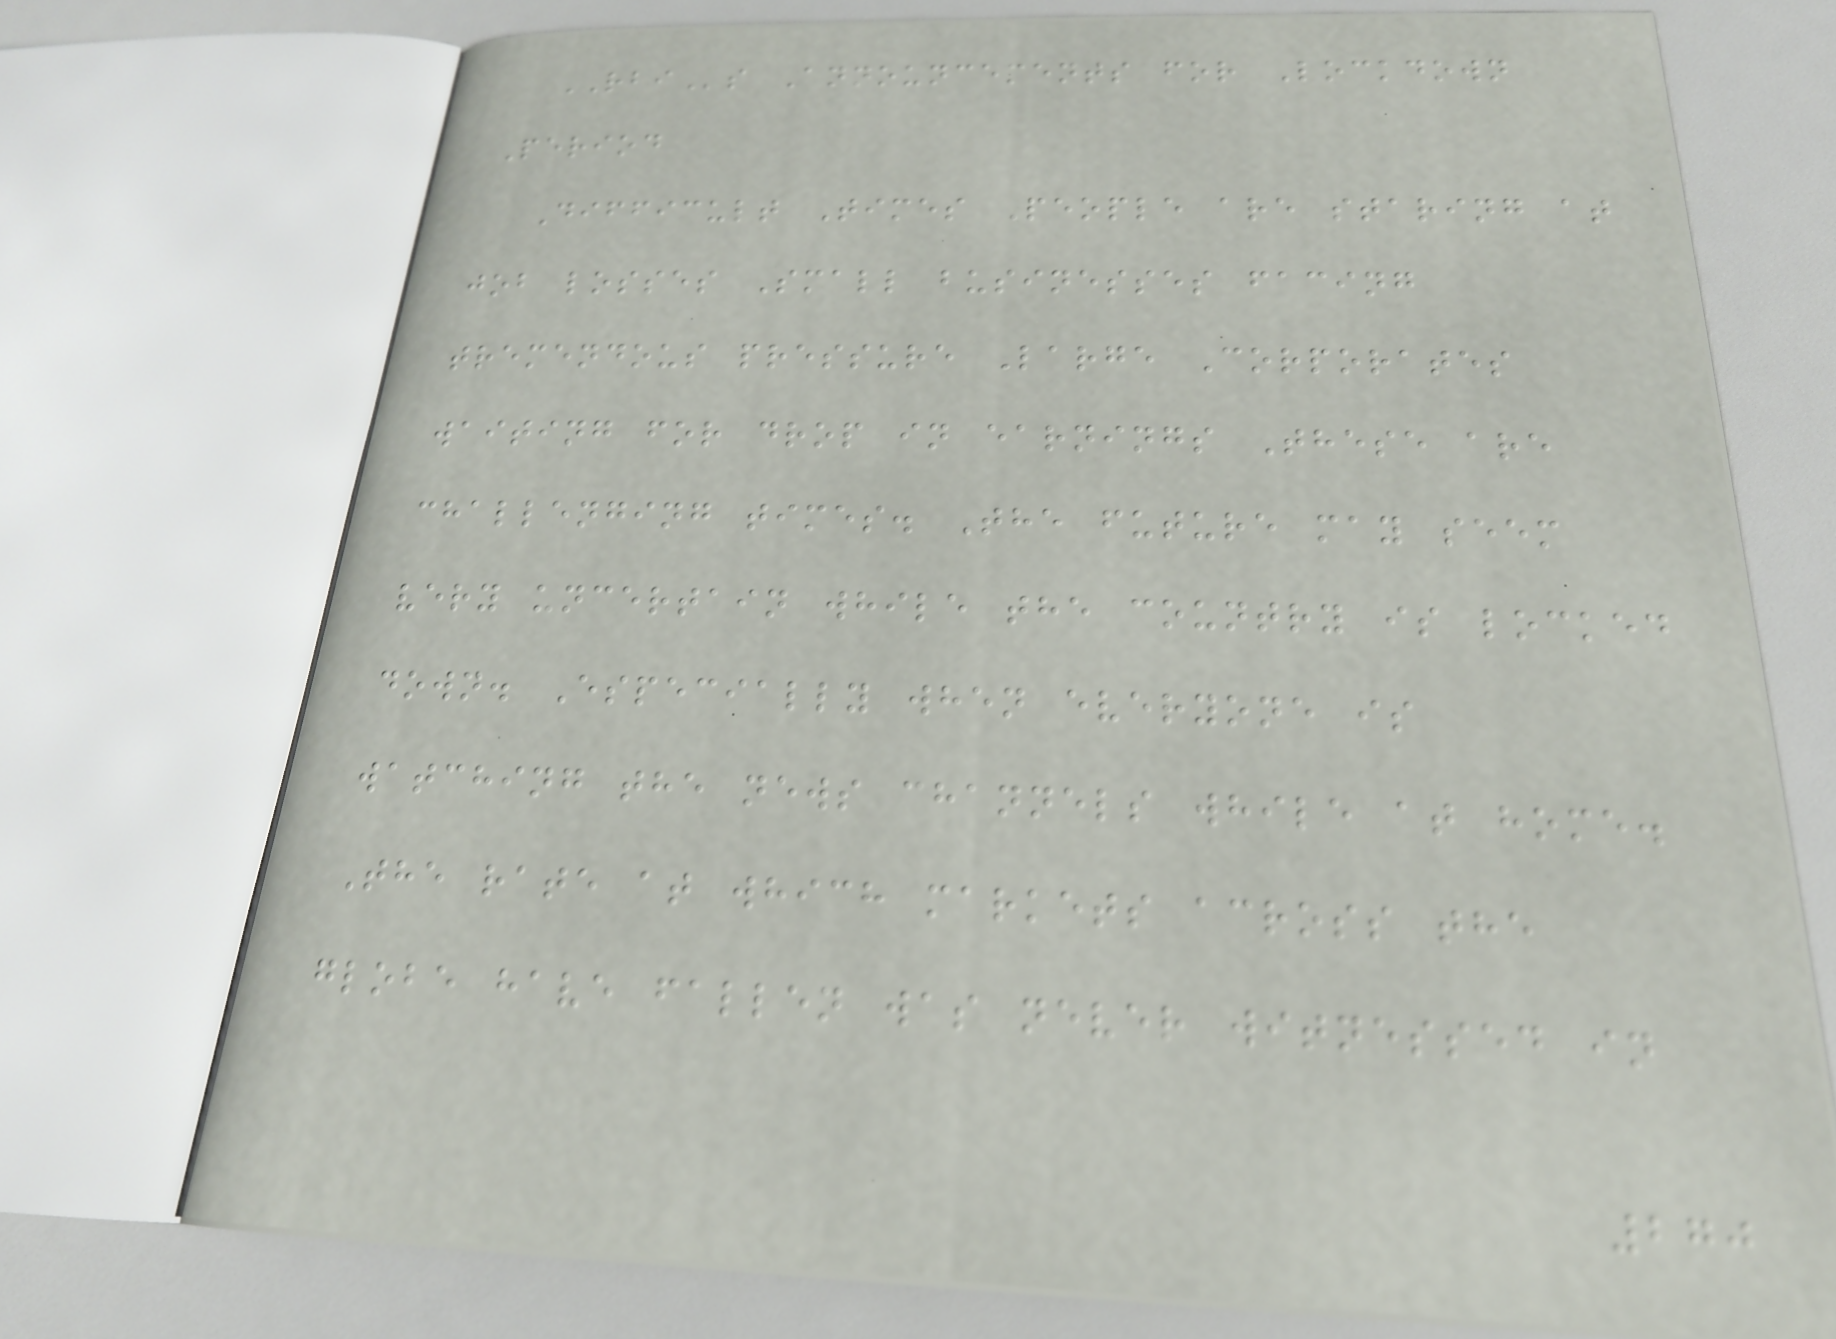RBIs Announcements for Lockdown
Period
Difficult Times People are staring at
job losses Small businesses facing
tremendous pressure Large Corporates
waiting for drop in earnings These are
challenging times. The future may seem
very uncertain while the country is locked
down. Especially when everyone is
watching the news channels while at home.
The rate at which markets across the
globe have fallen was never witnessed in
270
